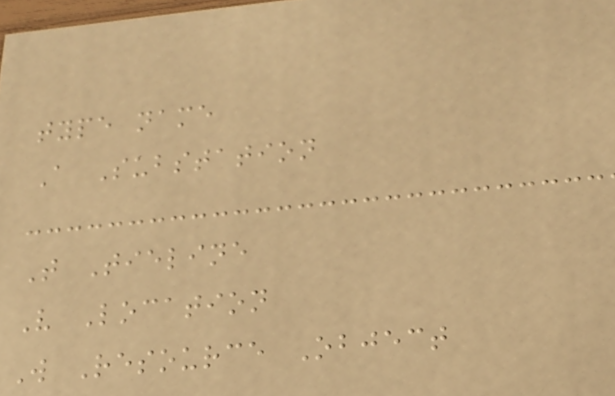type name
A Substation
T Tieline
V Location
W Resource Object
